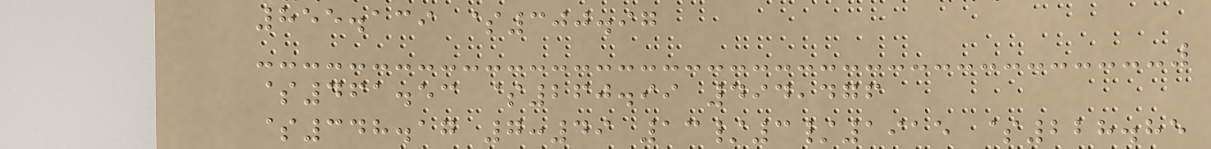855.139 $300.97
$461.53 $260.99 494,476
$348.17 7:49 13/3/1915 $228.85
